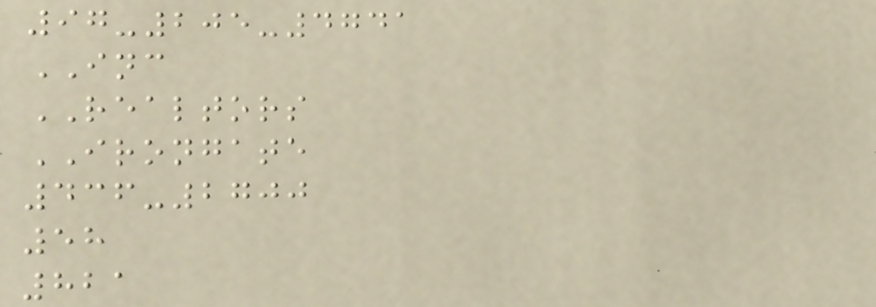97-205-4741
INC
REALTORS
IRONGATE
436-2700
58
821
